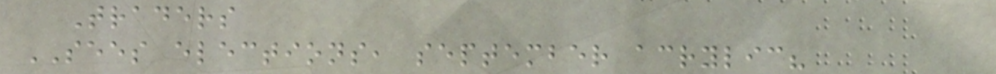Traders
SEES elections, september acrylic?
